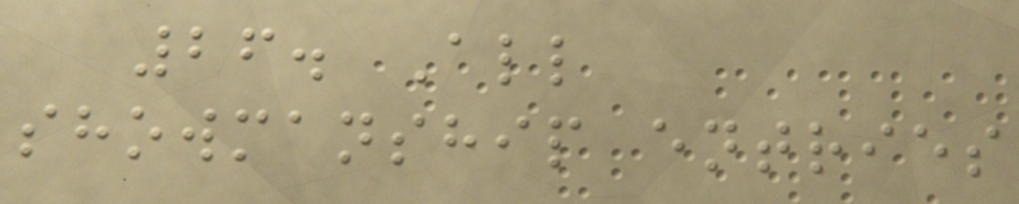26. All
showmanship entries
